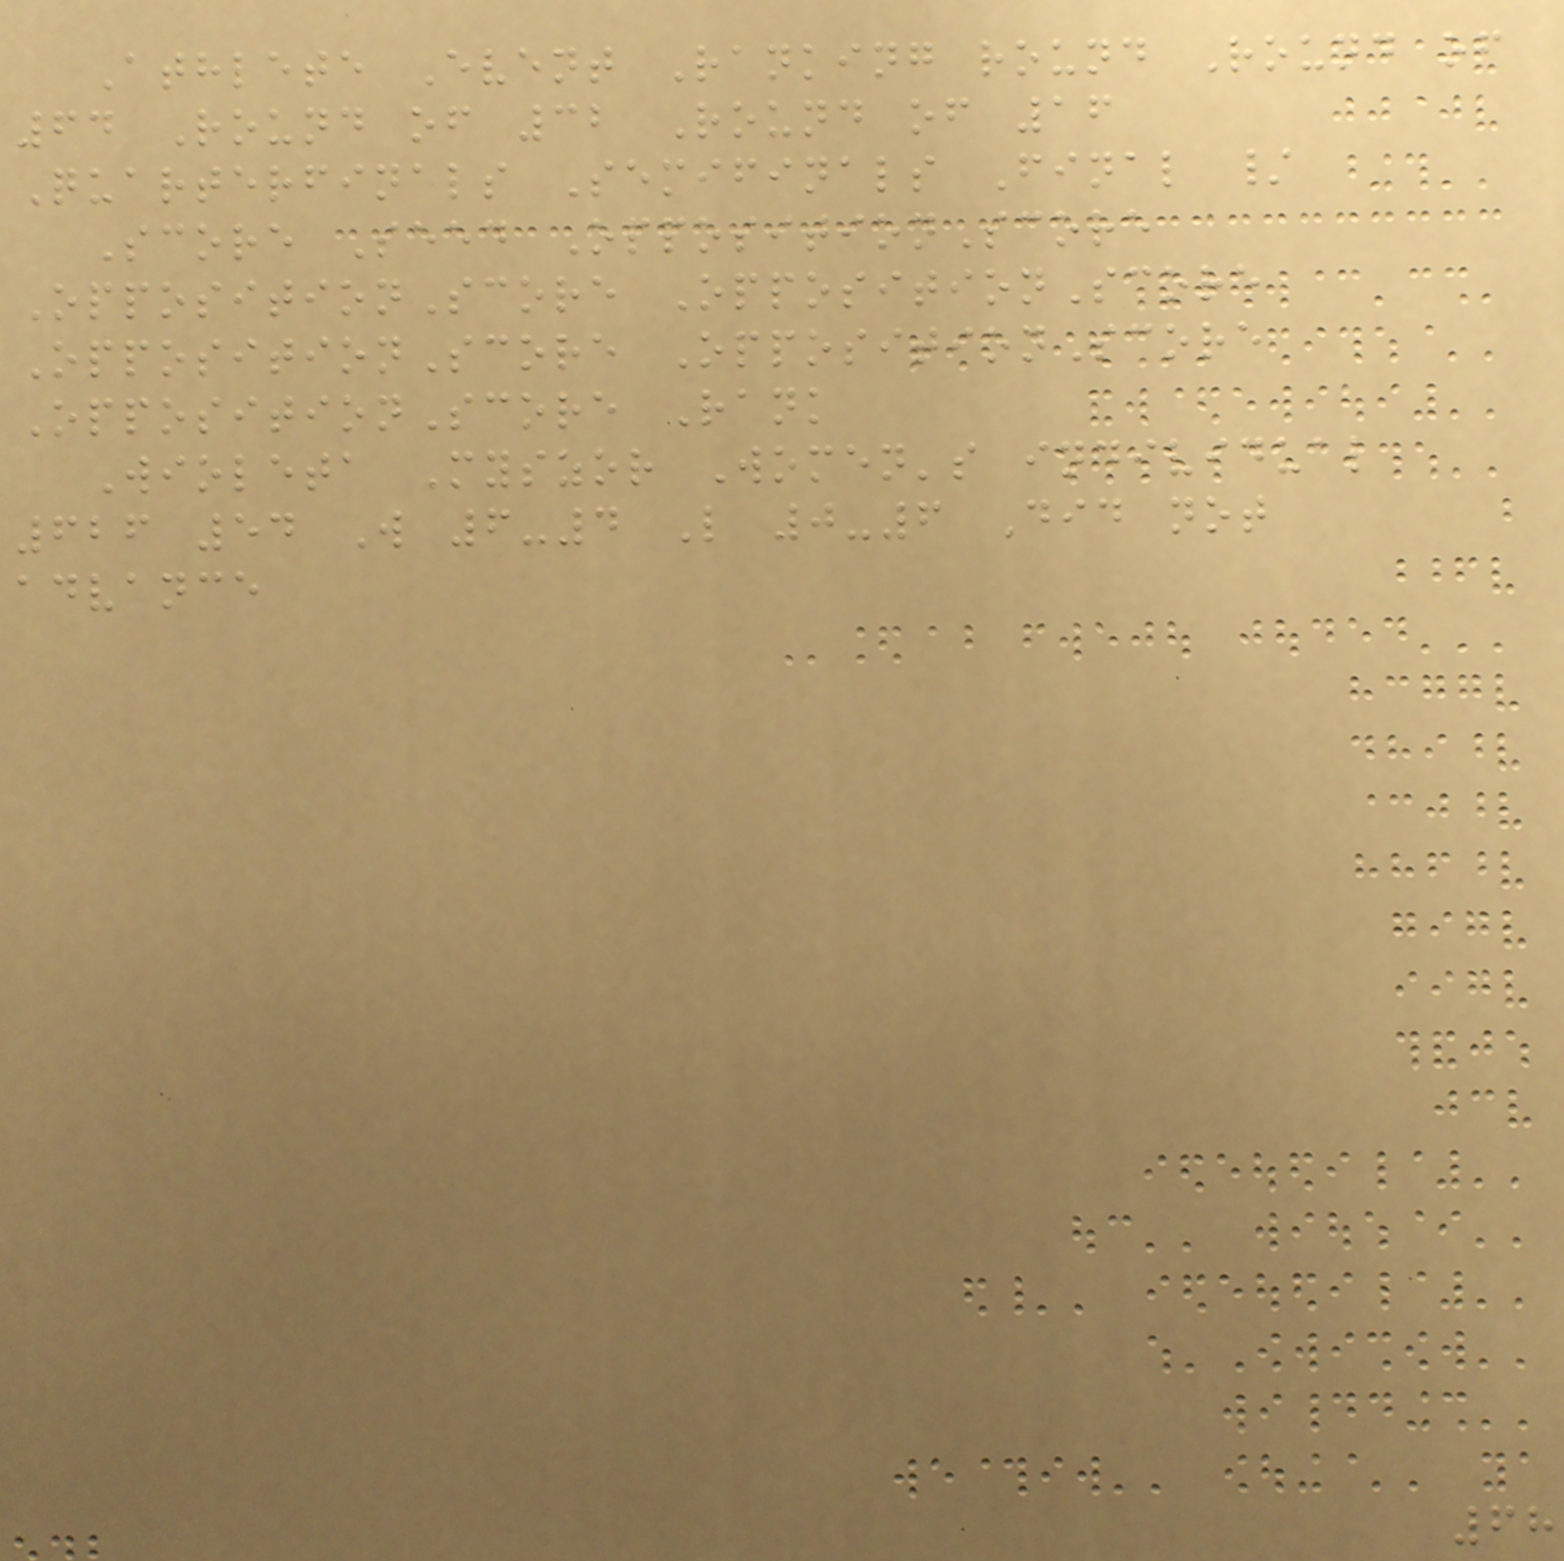Athlete Event Ranking round Round of
64 Round of 32 Round of 16
Quarterfinals Semifinals Final /
Score Seed OppositionScore
OppositionScore OppositionScore
OppositionScore OppositionScore
OppositionScore Rank
Wioleta Myszor Women's individual
626 54 W 6-4 L 0-6 Did not
advance
68
